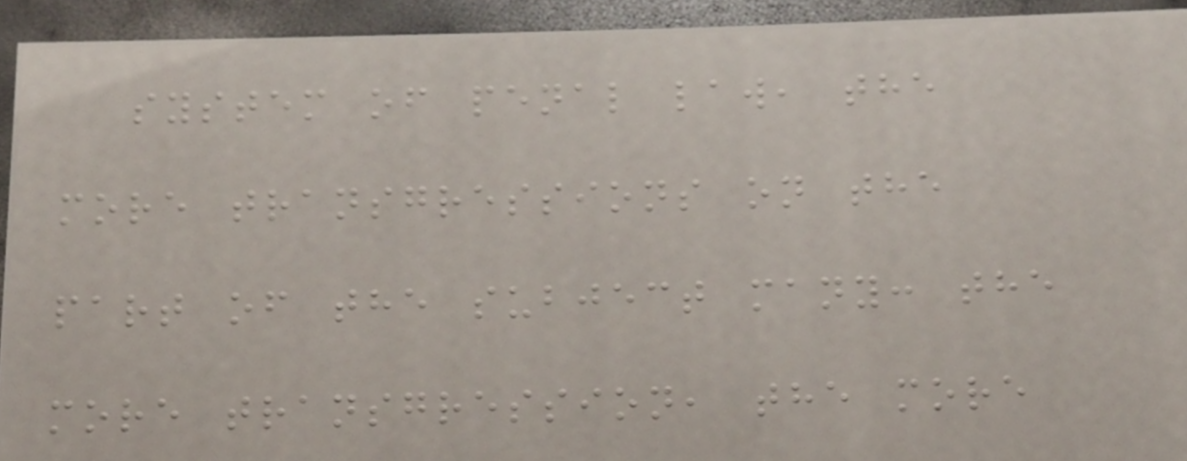system of penal law, the
more transgressions on the
part of the subject many: the
more transgression, the more
